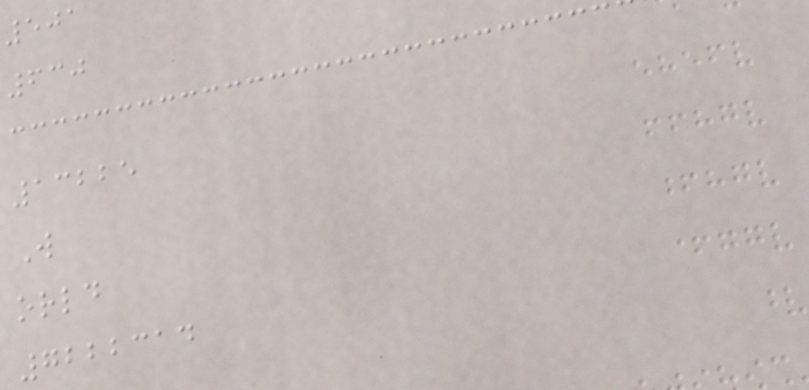501
630
13225
W
orld
7222314
